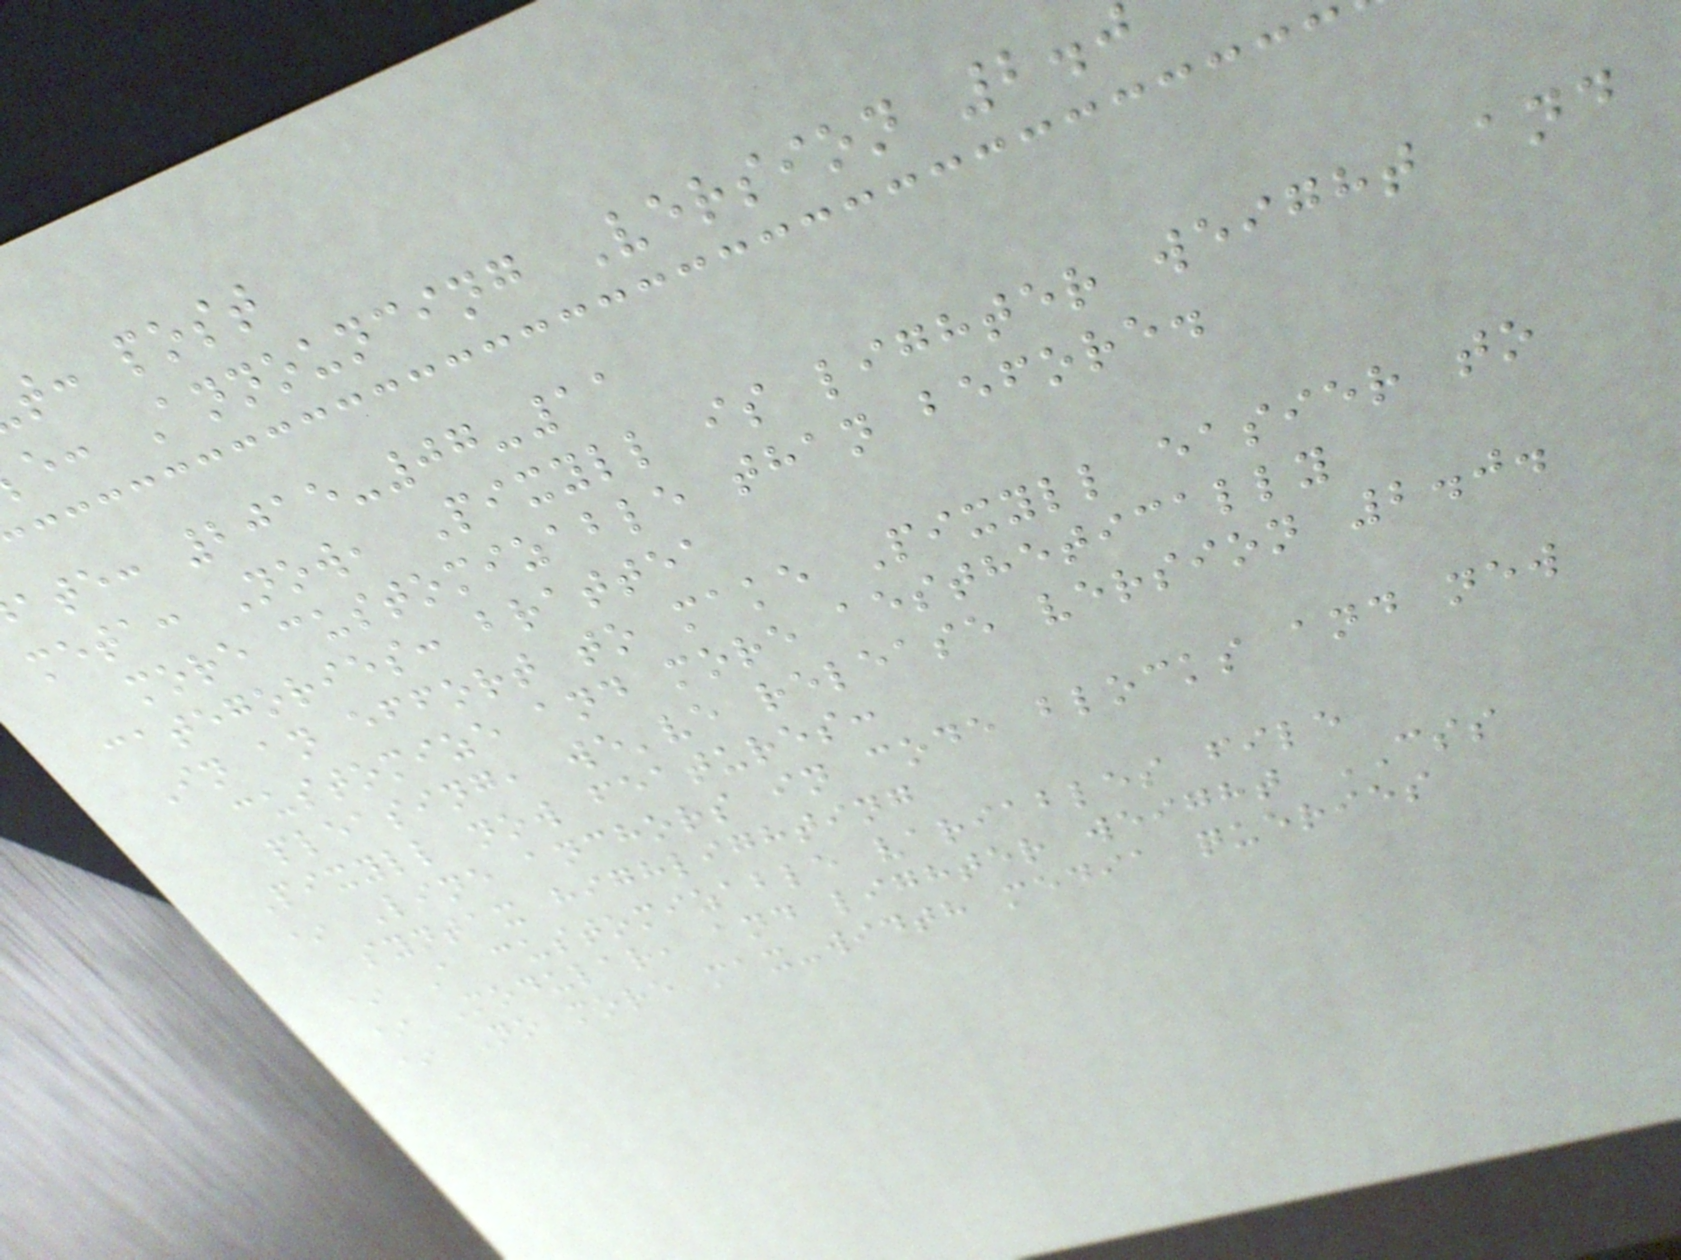t: post
e: Announcing Version 2.0
ate: 2015-07-11
meta: Now, Pixyll is lighter weight and
more customizable than before.
categories: brattea
In an effort to make Pixyll easier to
customize and more aesthetically
pleasing, we've release version 2.0.
Pixyll now features:
* Line anchors in code blocks and new
syntax highlighting
* A customizable variables file
* Modular, and lighter weight CSS
* No more max-width media queries
